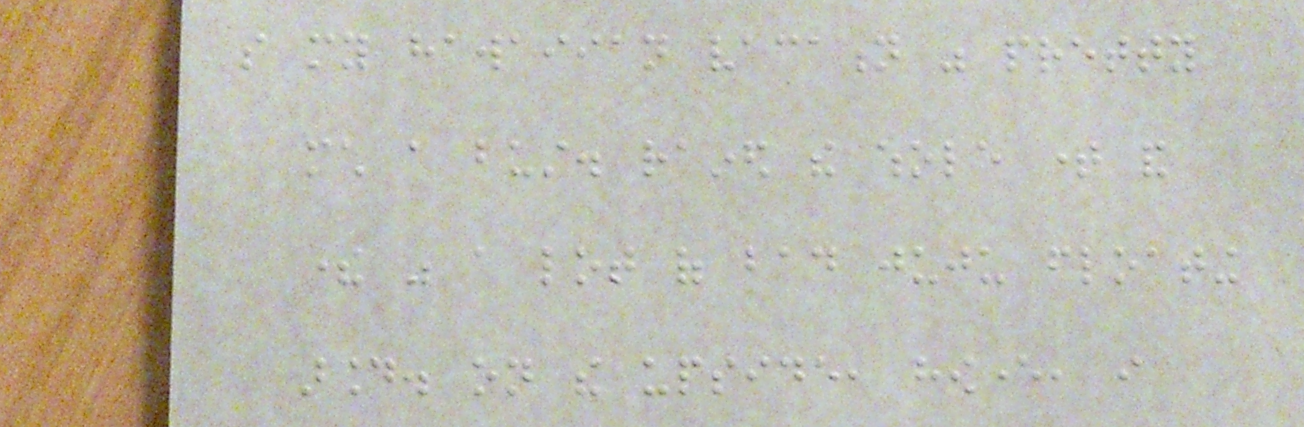so my hawaiian vacation was pretty
much a bust. rained the whole time and
there was a lot of bad juju floating
around. on the upside, however, i
